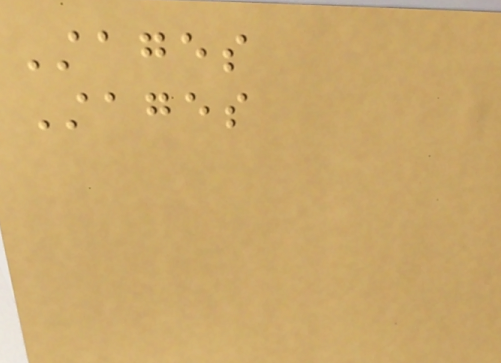Stages
Stages
